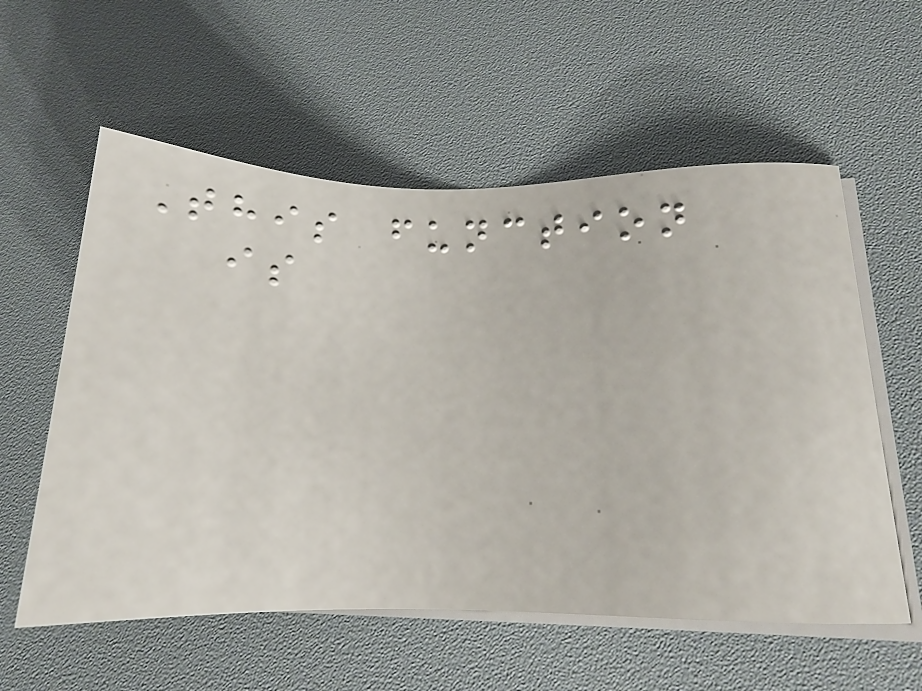This function
is
